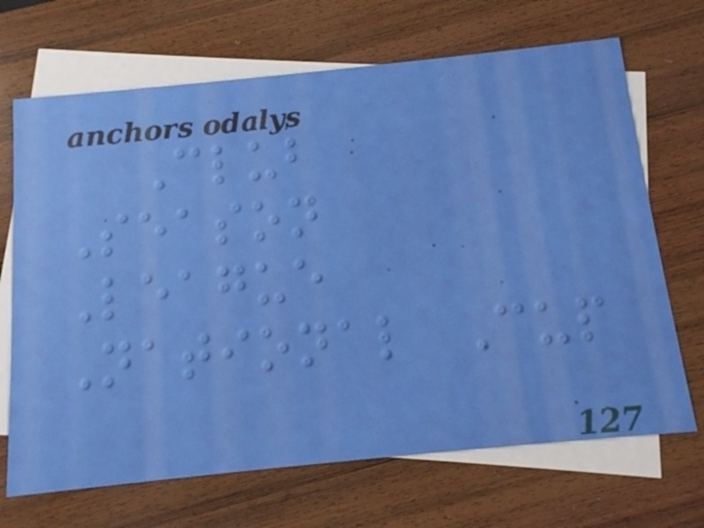Club
Season
League
National Cup
